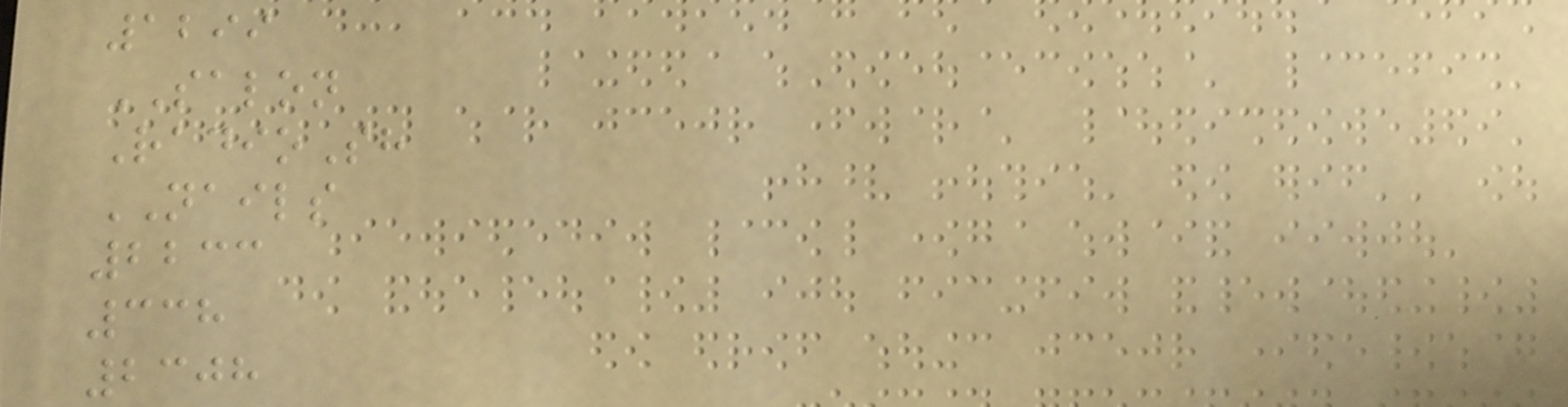1299
SALON
RadioSh
NAILS
2233
338
2308
